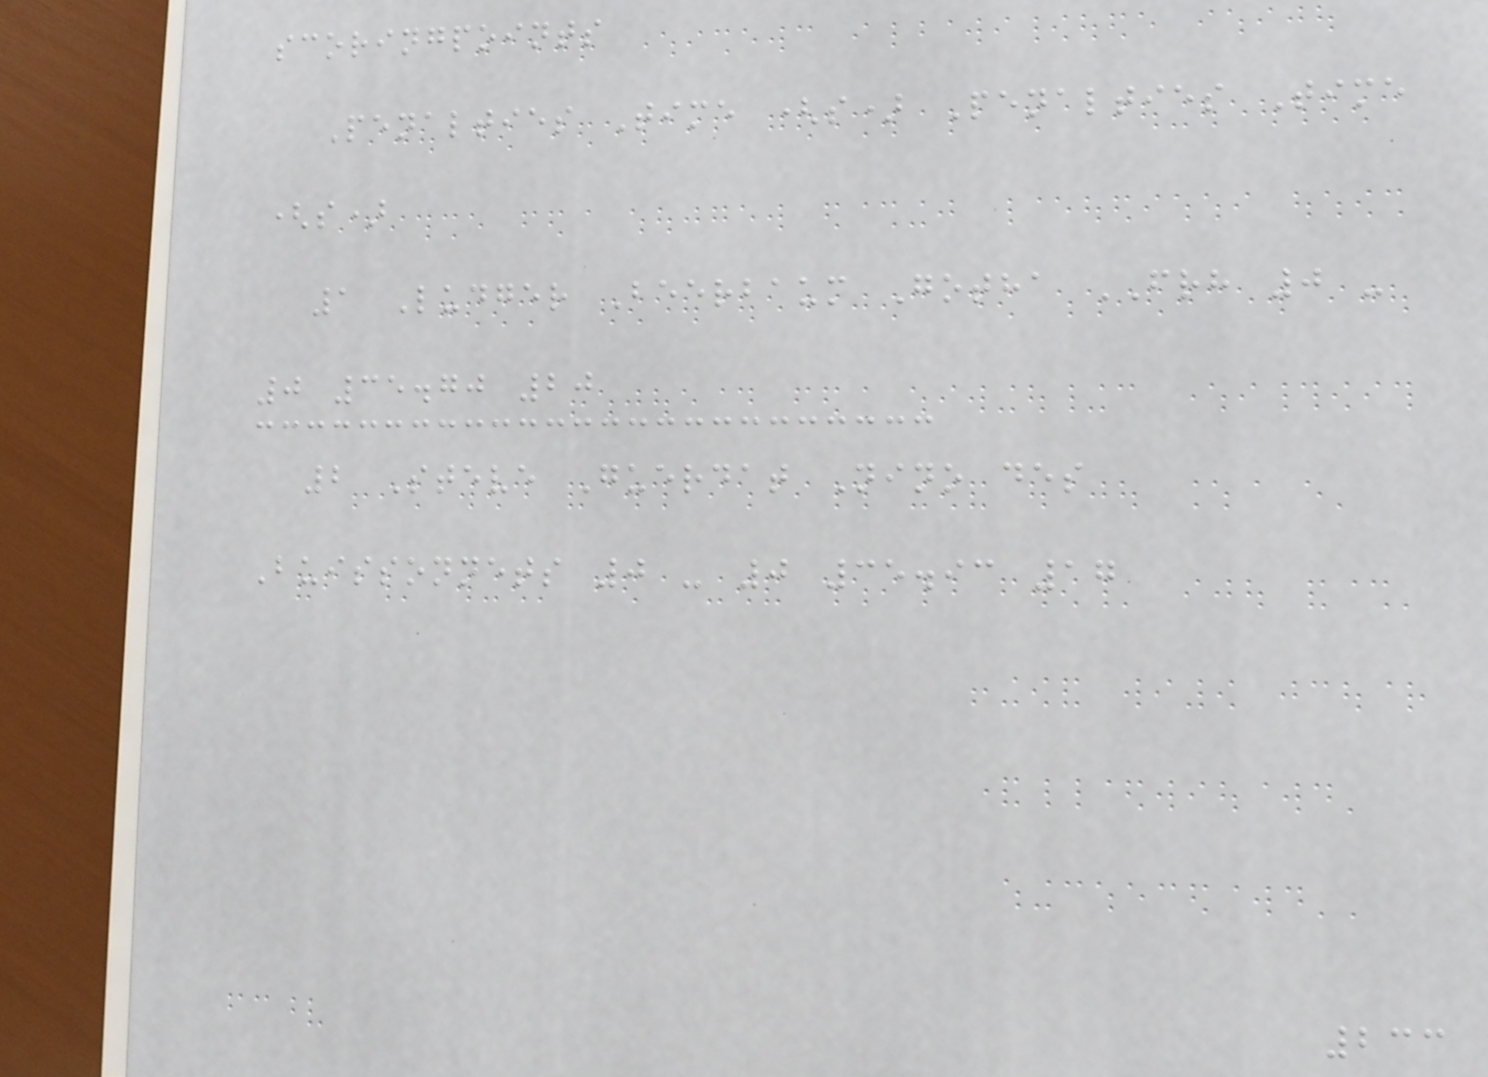scoringpoints
Penalties Time (s) Penalties Time
(s)
1 Ludger Beerbaum Gotha FRH 0 -
0 35.70 20
2 Steve Guerdat Nino des
Buissonnets 0 - 0 35.93 17
233
